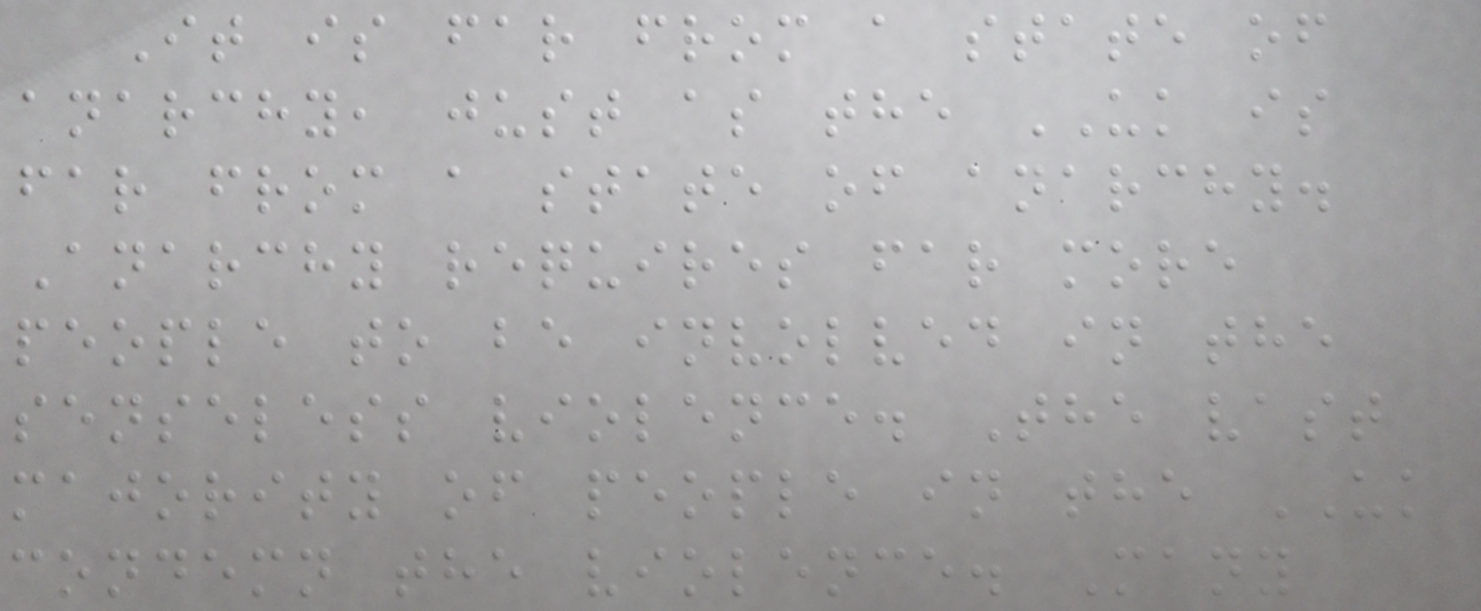It is far from a state of
anarchy, just as the UK is
far from a state of anarchy.
Anarchy requires far more
people to be involved in the
senseless violence. The vast
majority of people in the UK
condemn the violence. Many
